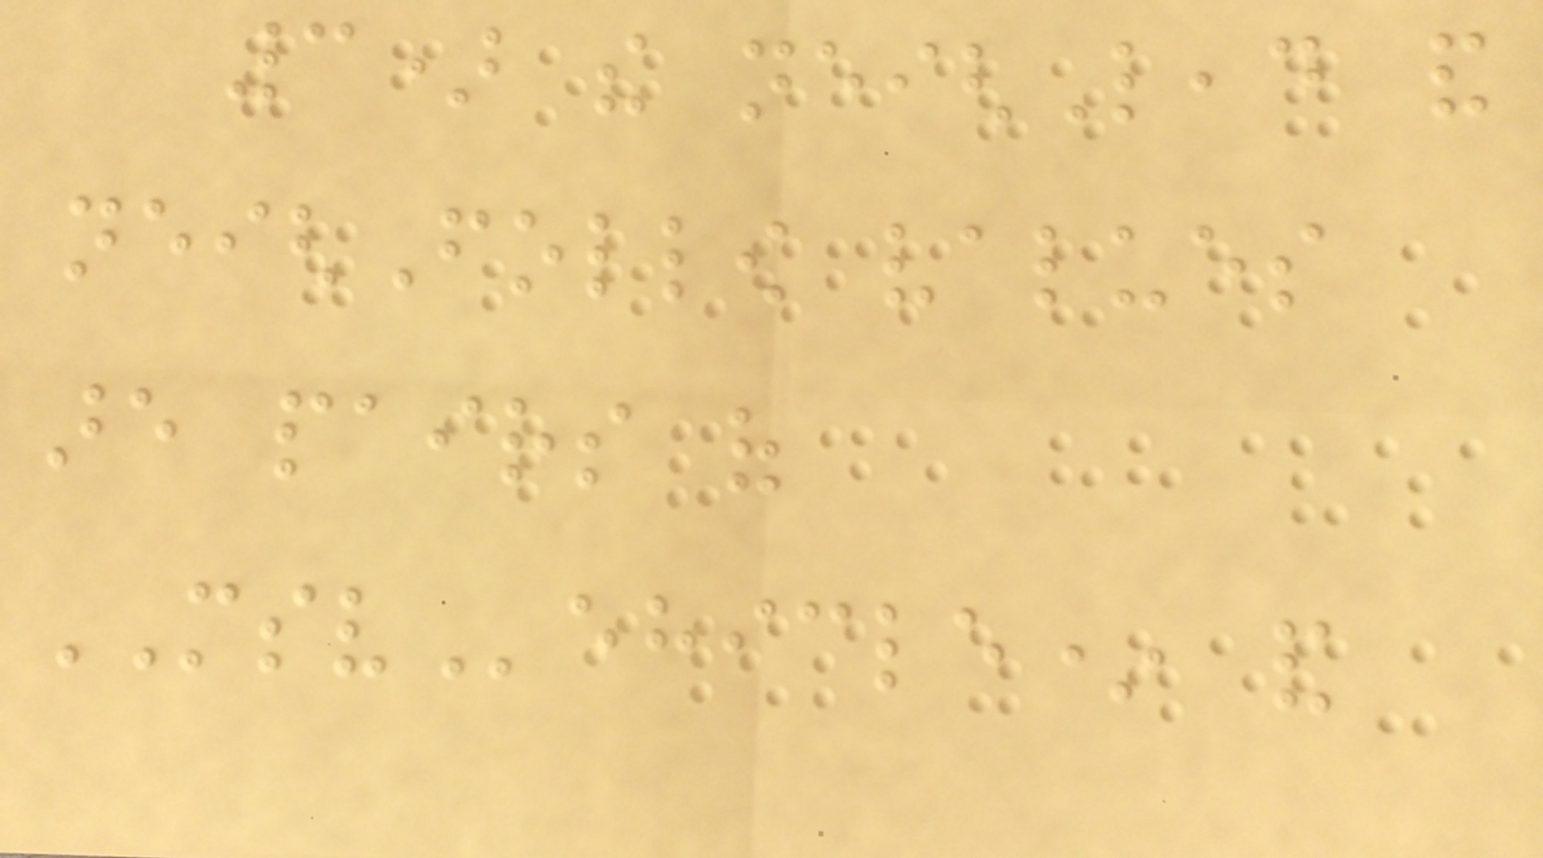3) the neighLead and
neighFollow values
are pairs of
MSVehicle* and
